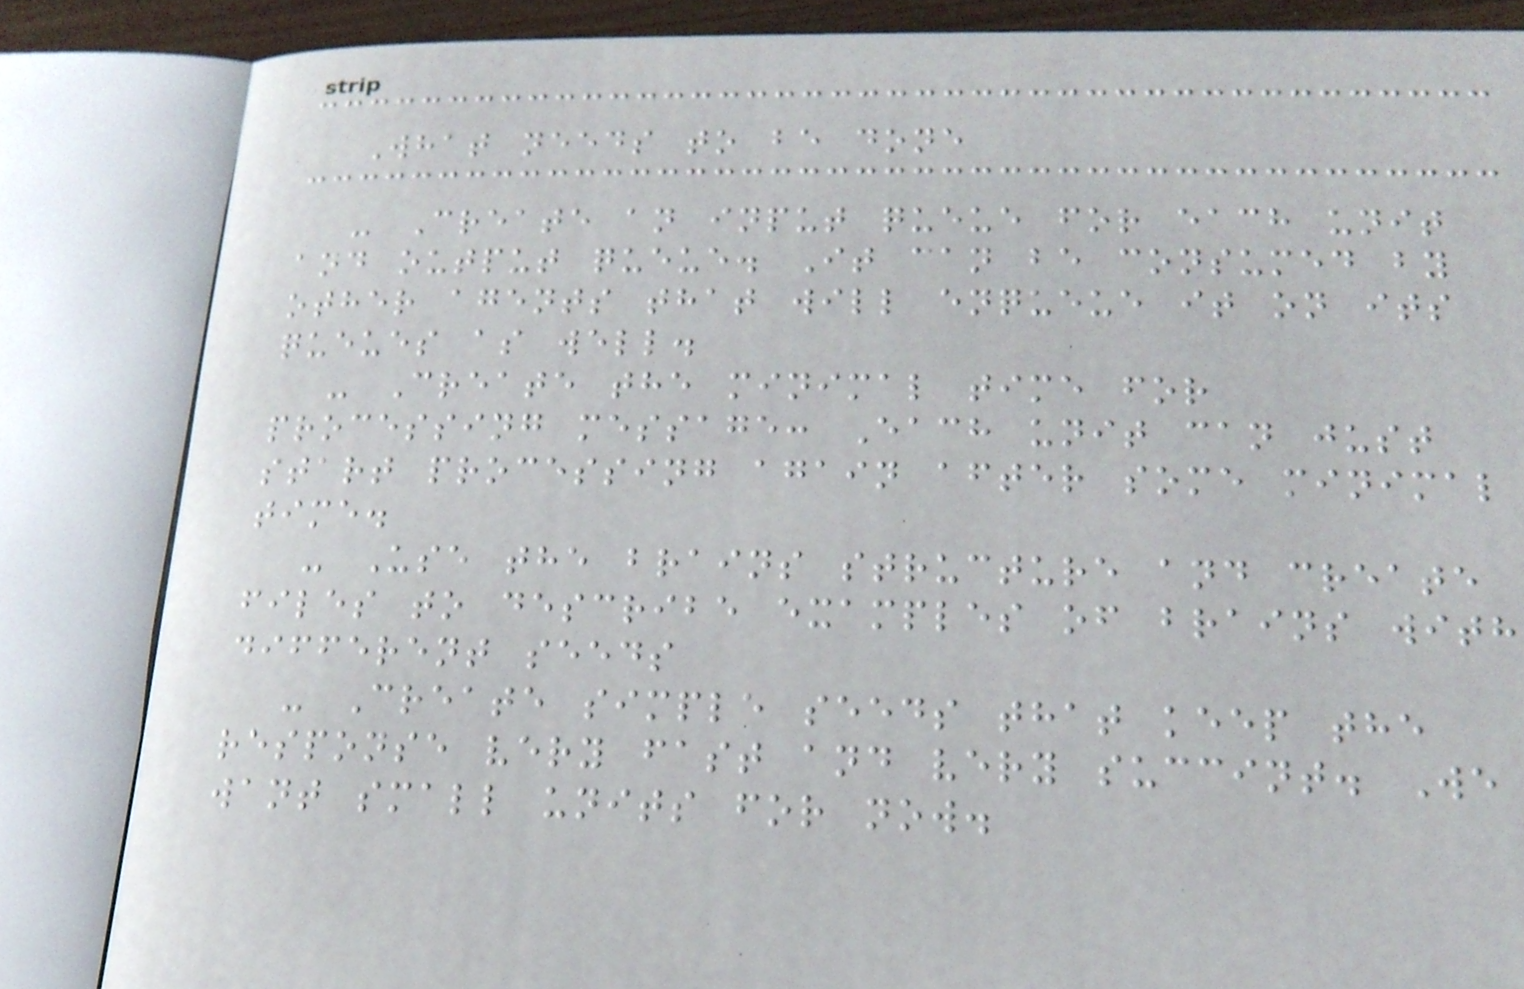What needs to be done
- Create an input queue for each unit
and output queue. It can be consumed by
other agents that will enqueue it on its
queues as well.
- Create the minimal time for
processing message: Each unit can just
start processing again after some minimal
time.
- Use the brains structure and create
files to describe examples of brains with
different seeds
- Create simple seeds that keep the
response very fast and very succint. We
want small units for now.
